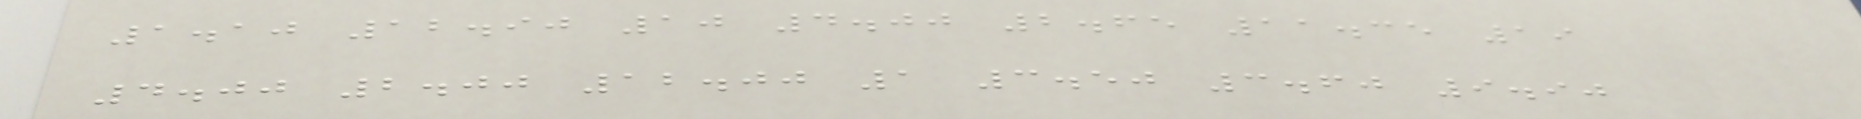1.10 12.90 10 4.00 2.65 11.35 19
4.00 2.00 12.00 1 3.50 3.60 9.90
